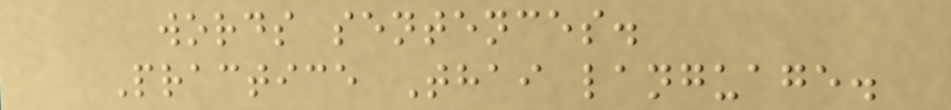words sentences.
Practice Thai language.
